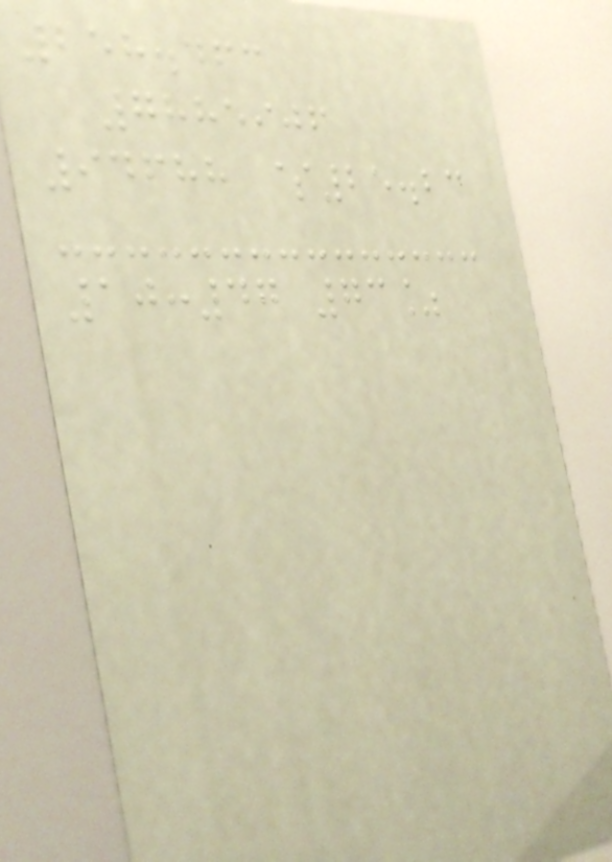258.463
7885906
94688 $25.23
10:47 73%
